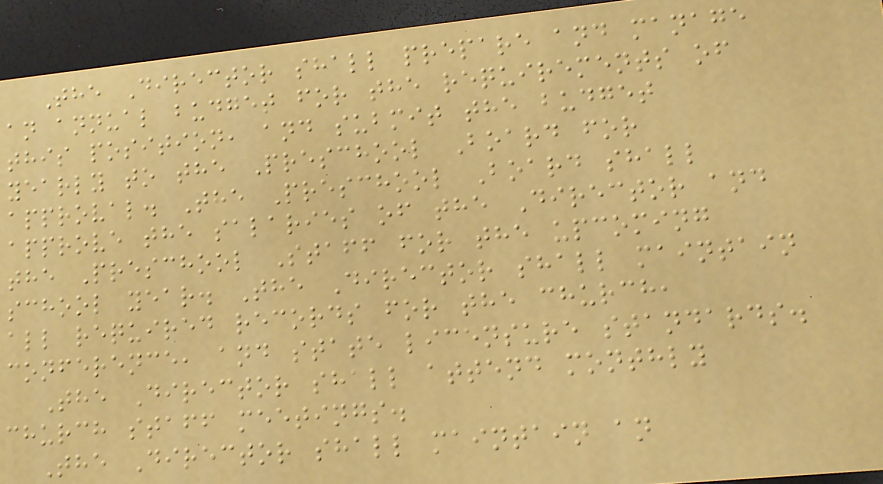The Director shall prepare and manage
an annual budget for the requirements of
this position, and submit the budget
yearly to the Preschool Board for
approval. The Preschool Board shall
approve the salaries of the Director and
the Preschool Staff for the upcoming
school year. The Director shall maintain
all required records for the church,
conference, and state licensure standards.
The Director shall attend monthly
church staff meetings.
The Director shall maintain an
